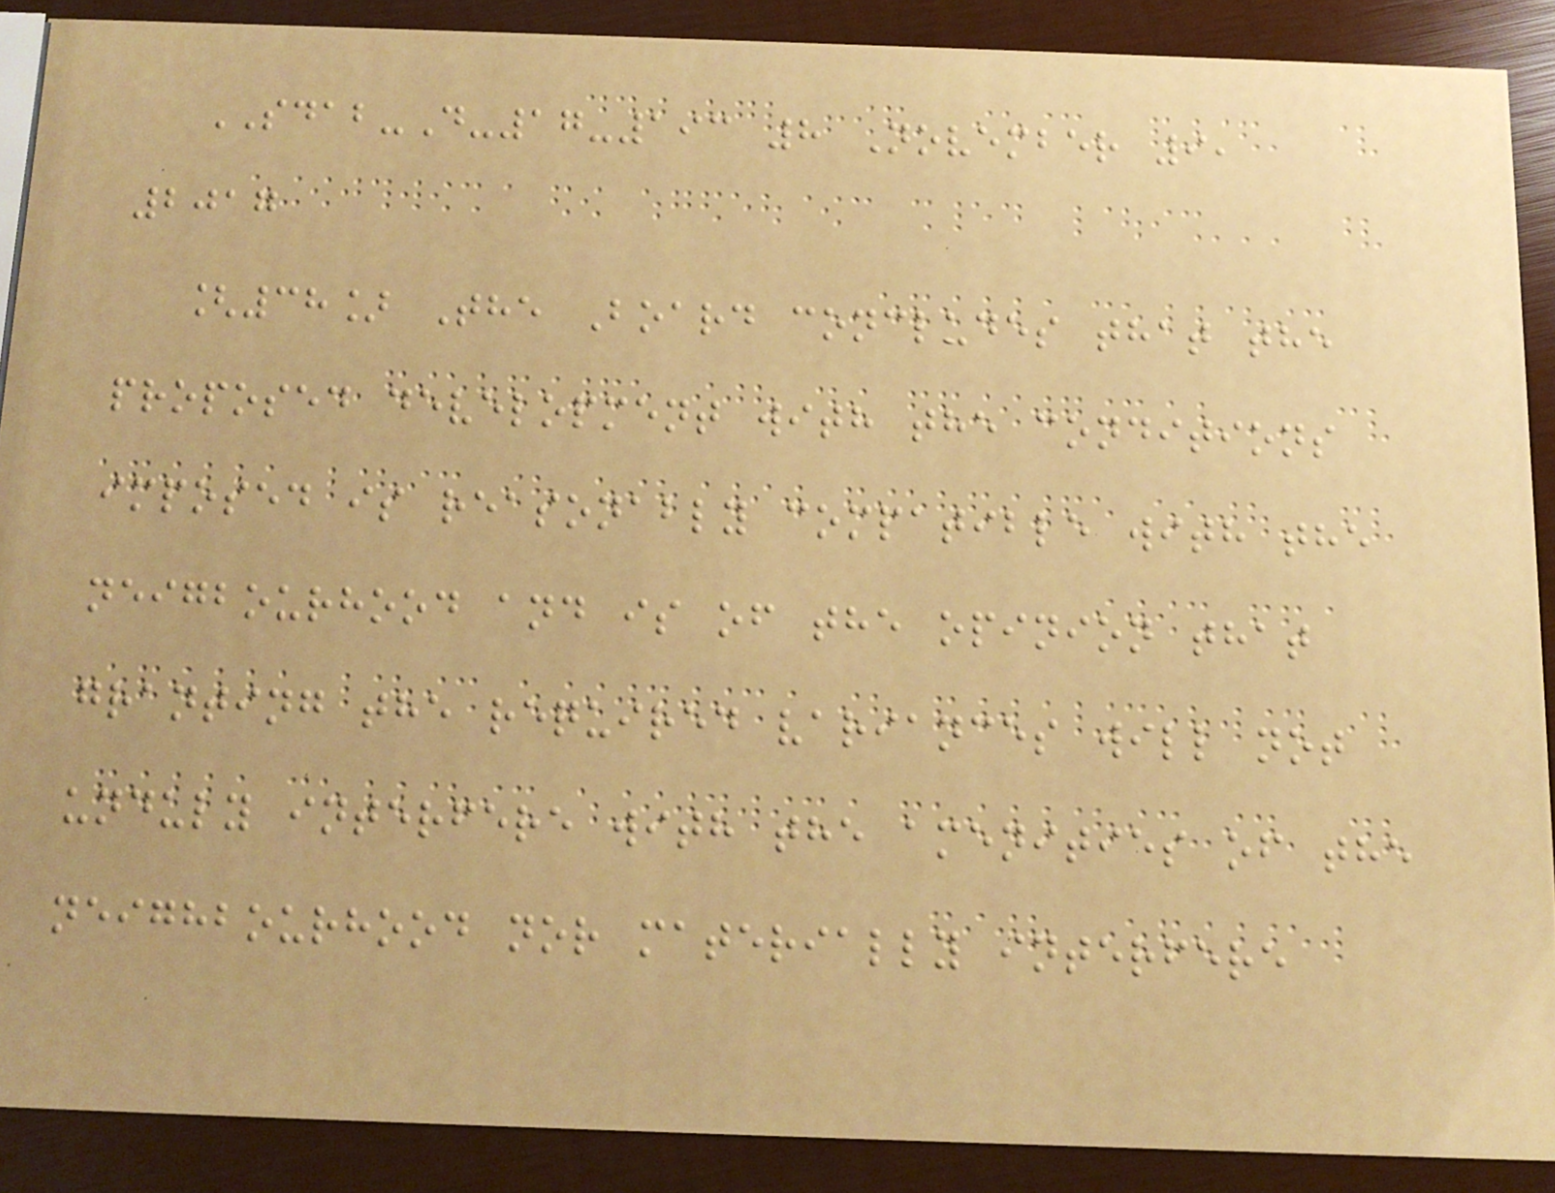SDAB-D-17-193 8 November 9,
2017
[38] The Board concludes that the
proposed development with the conditions
imposed is reasonably compatible with the
neigbourhood and is of the opinion that
granting the required variances will not
unduly interfere with the amenities of the
neighbourhood nor materially interfere
